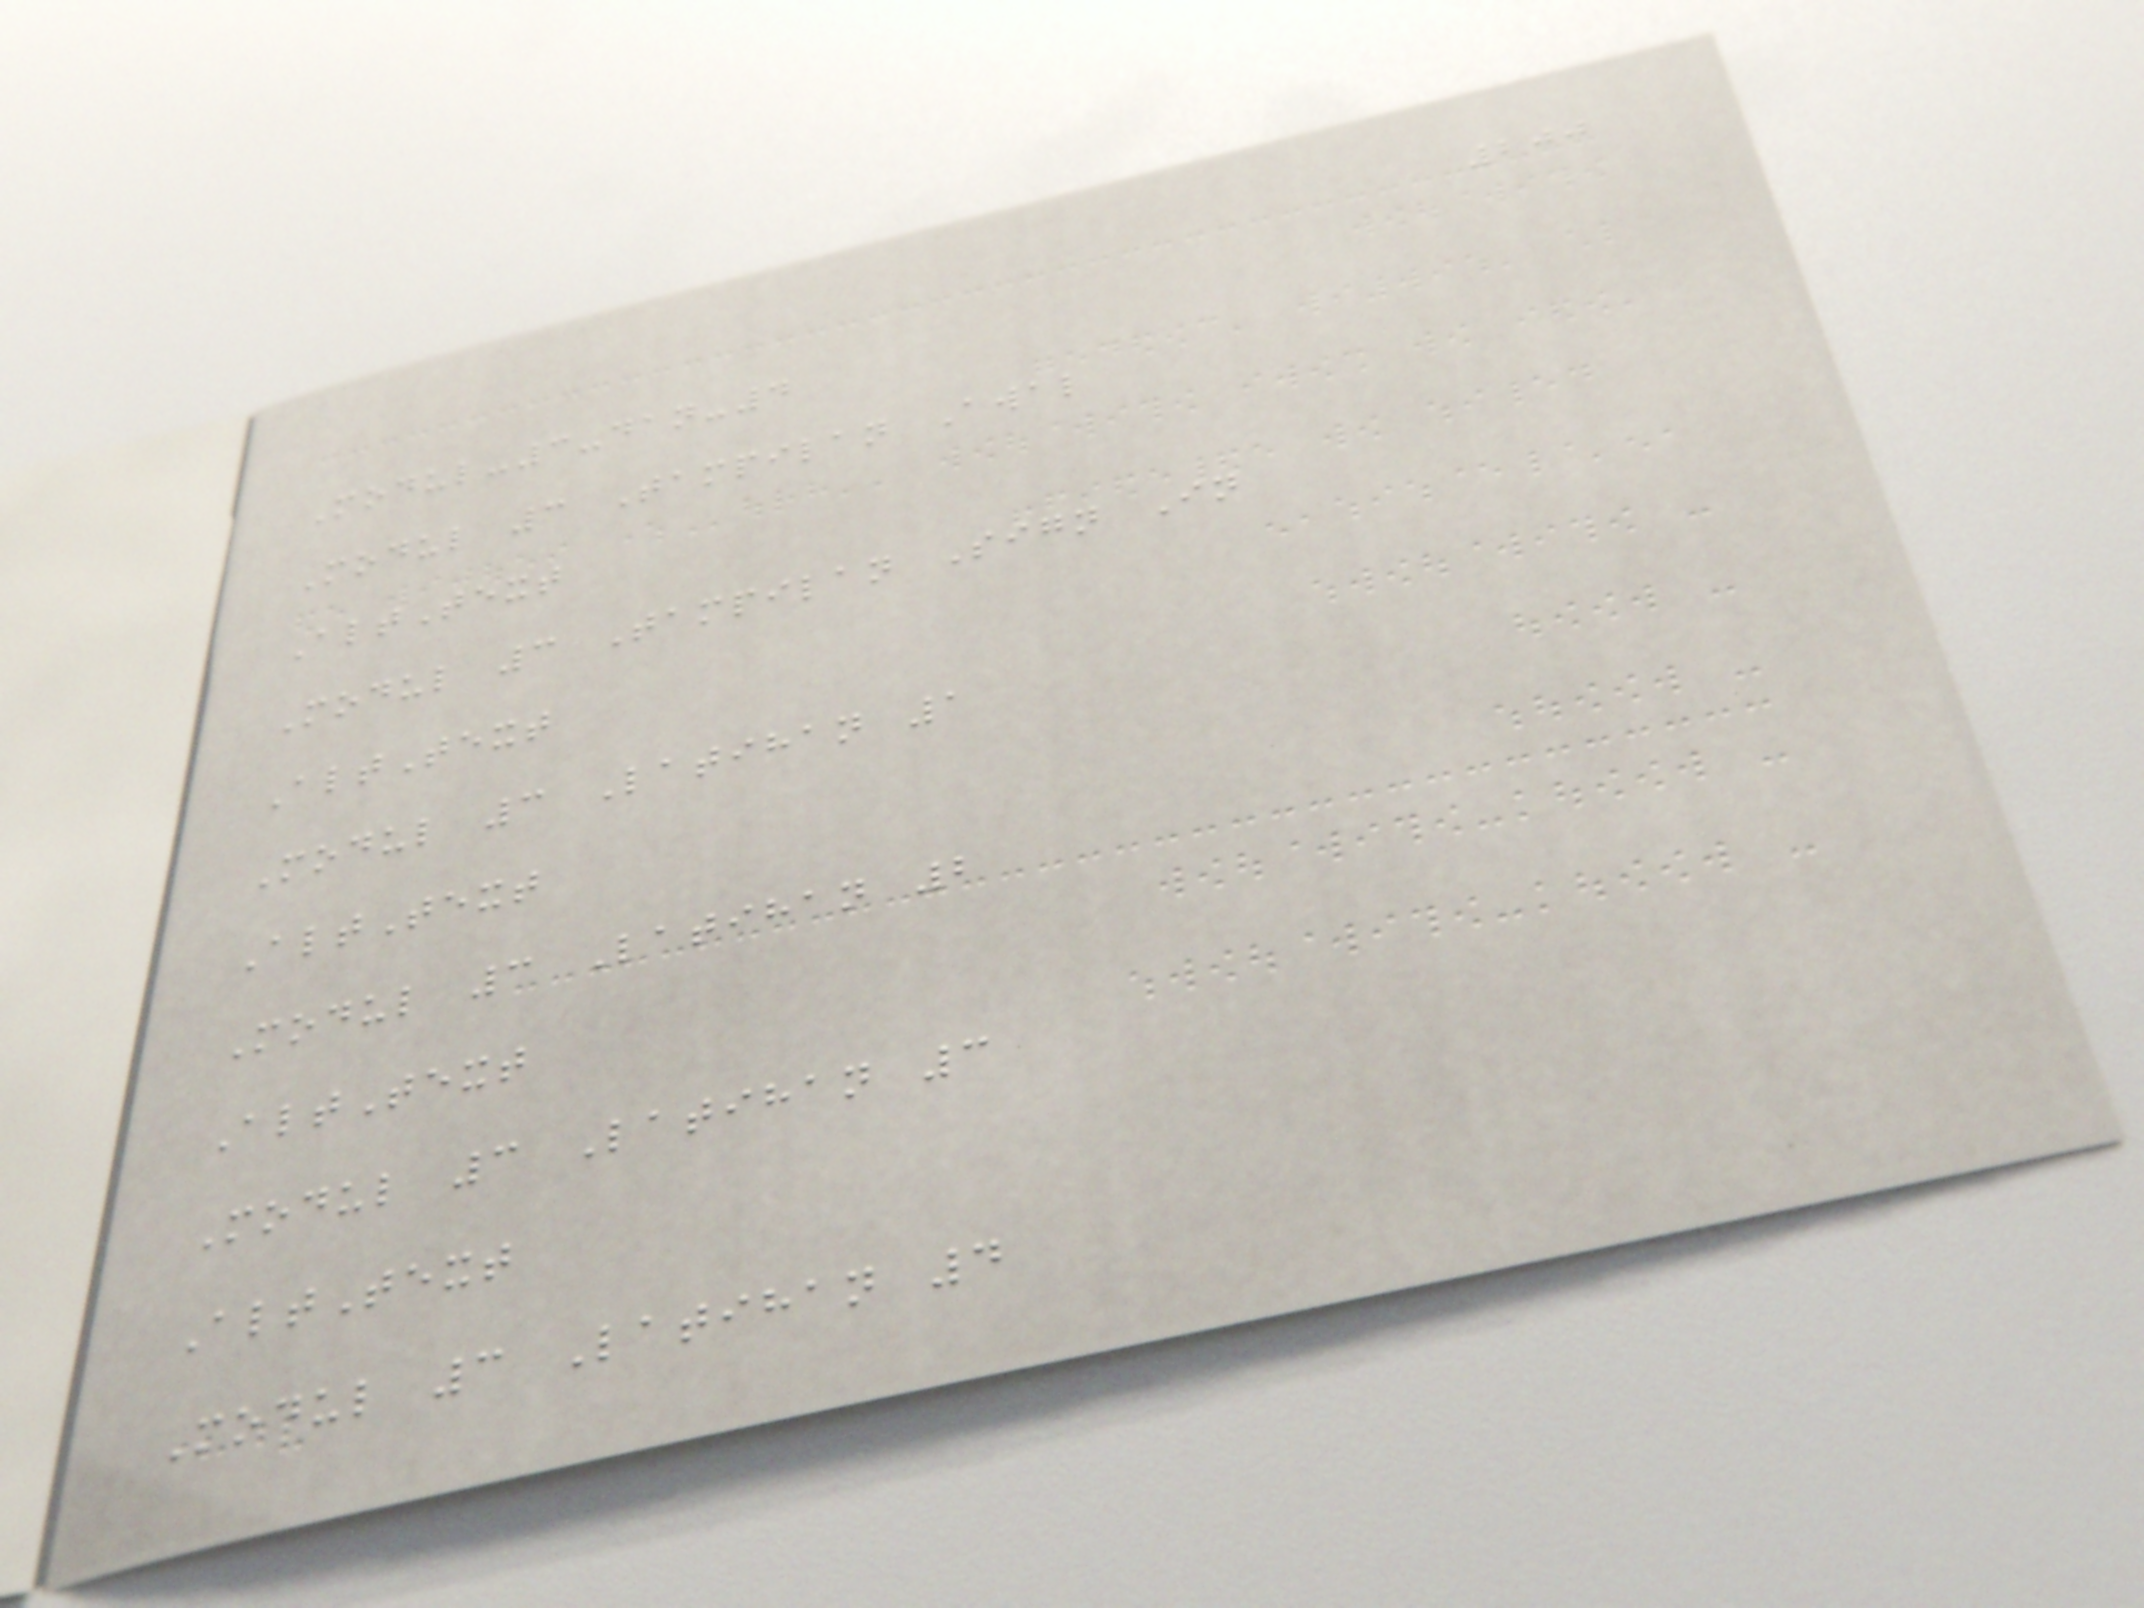200
Modul-3-dan-4
Modul 3 Tampilan Awal
AltText
Modul 3 Tampilan Sign In
AltText
Modul 3 Latihan 1
AltText
Modul 3 Latihan 2
AltText
Modul 3 Latihan 3
AltText
Modul 3 Latihan 4
